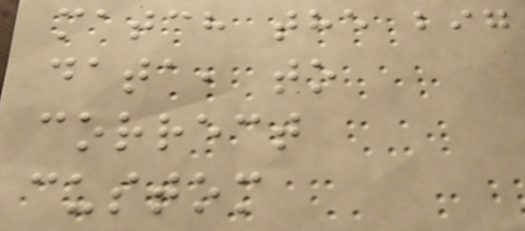match the big
data, to
correct
custom
